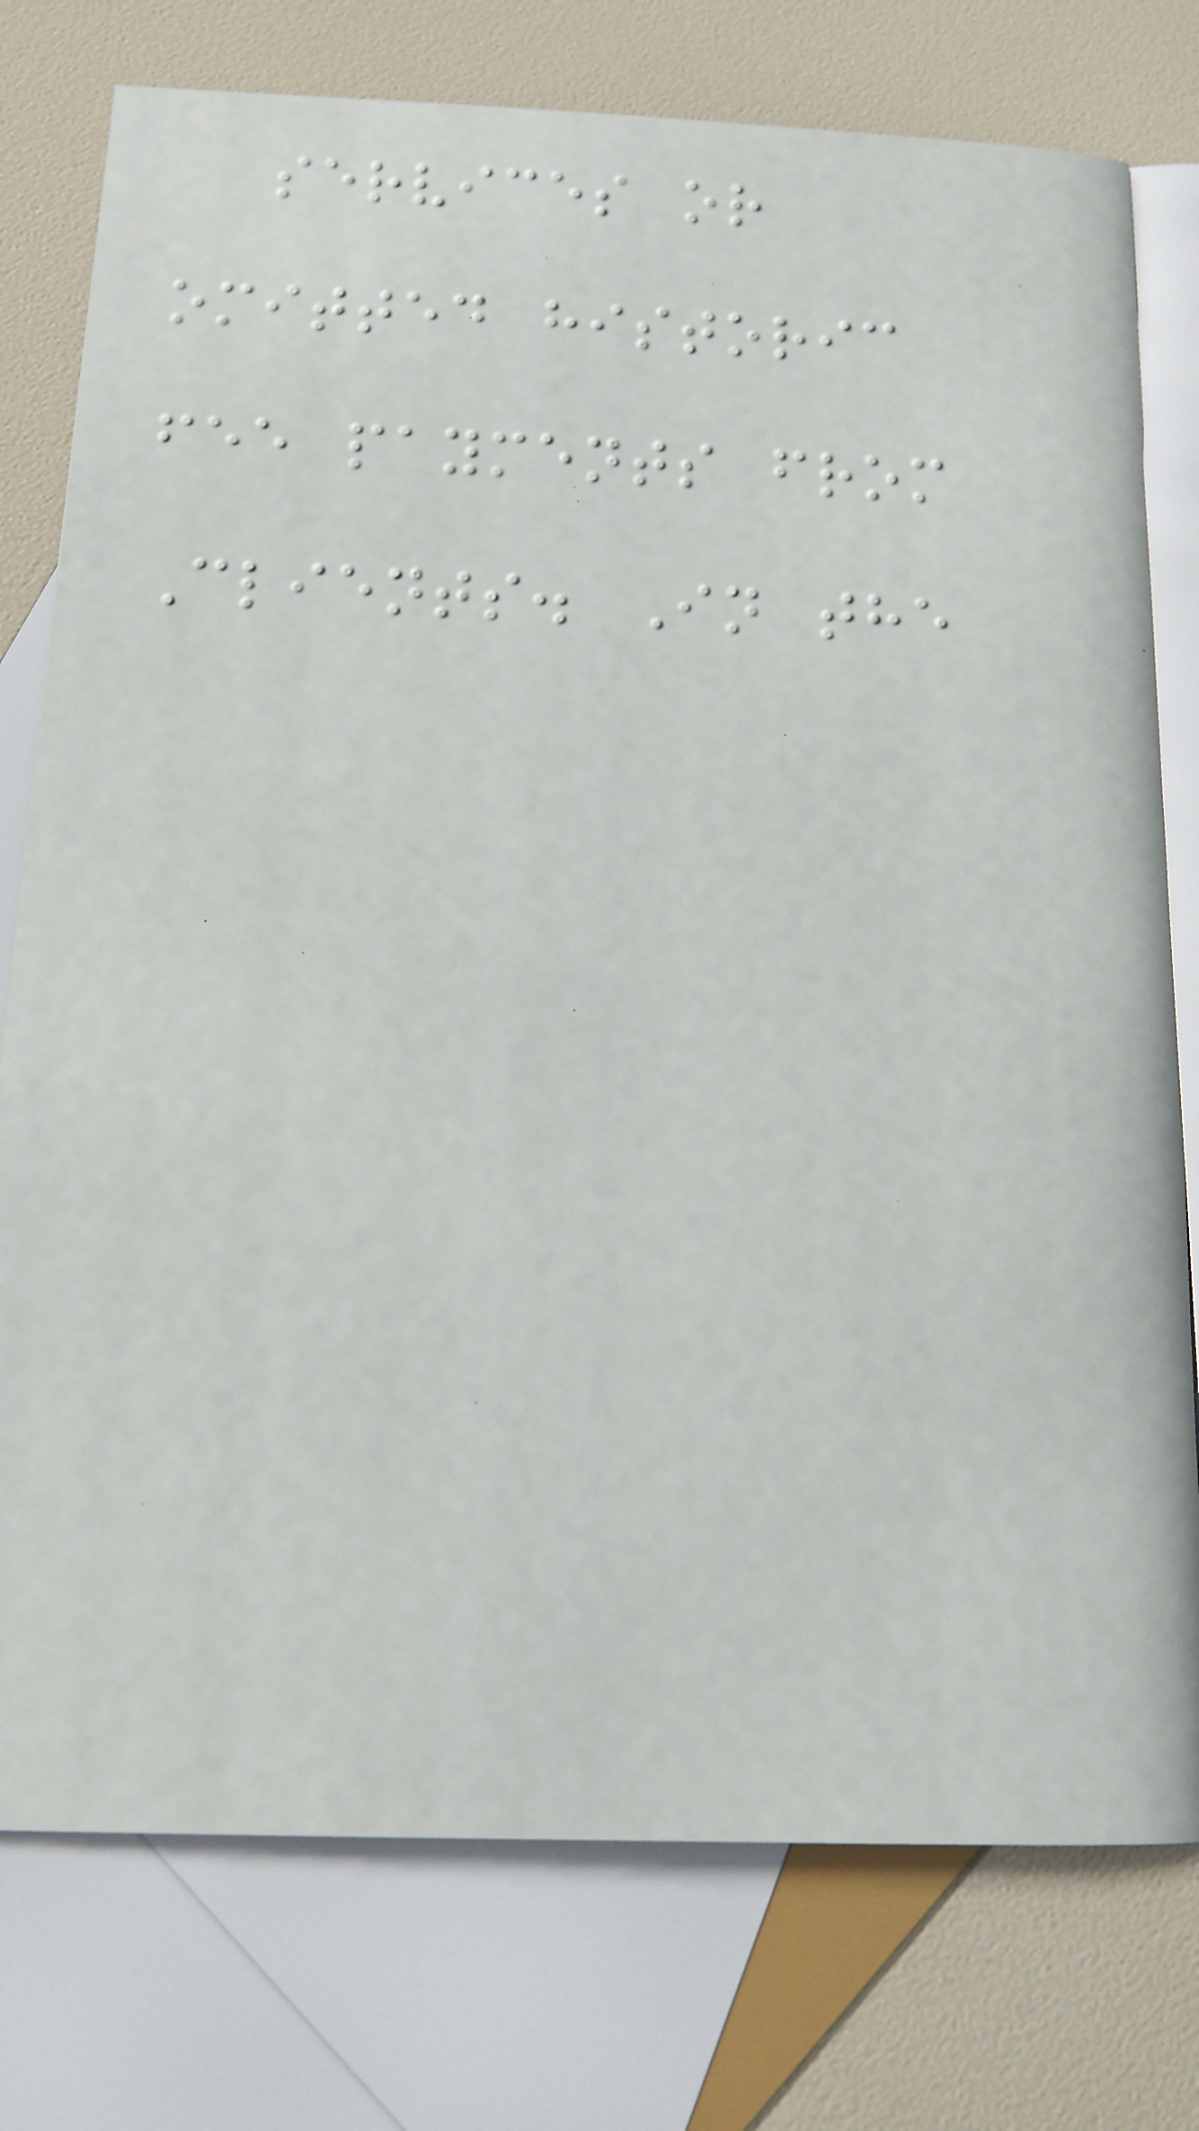services or
omitted historic
fee payments from
Clients. In the
